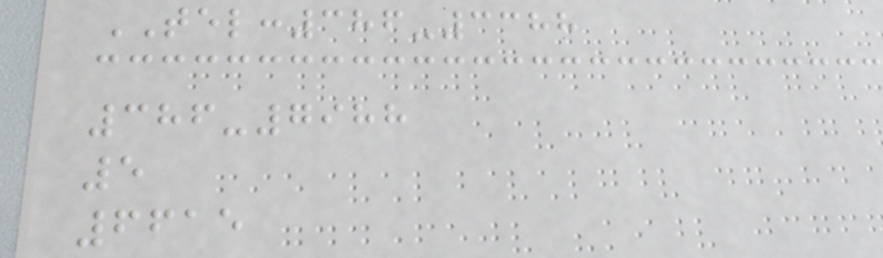TEL:386-3388
386-7988
5
6615
